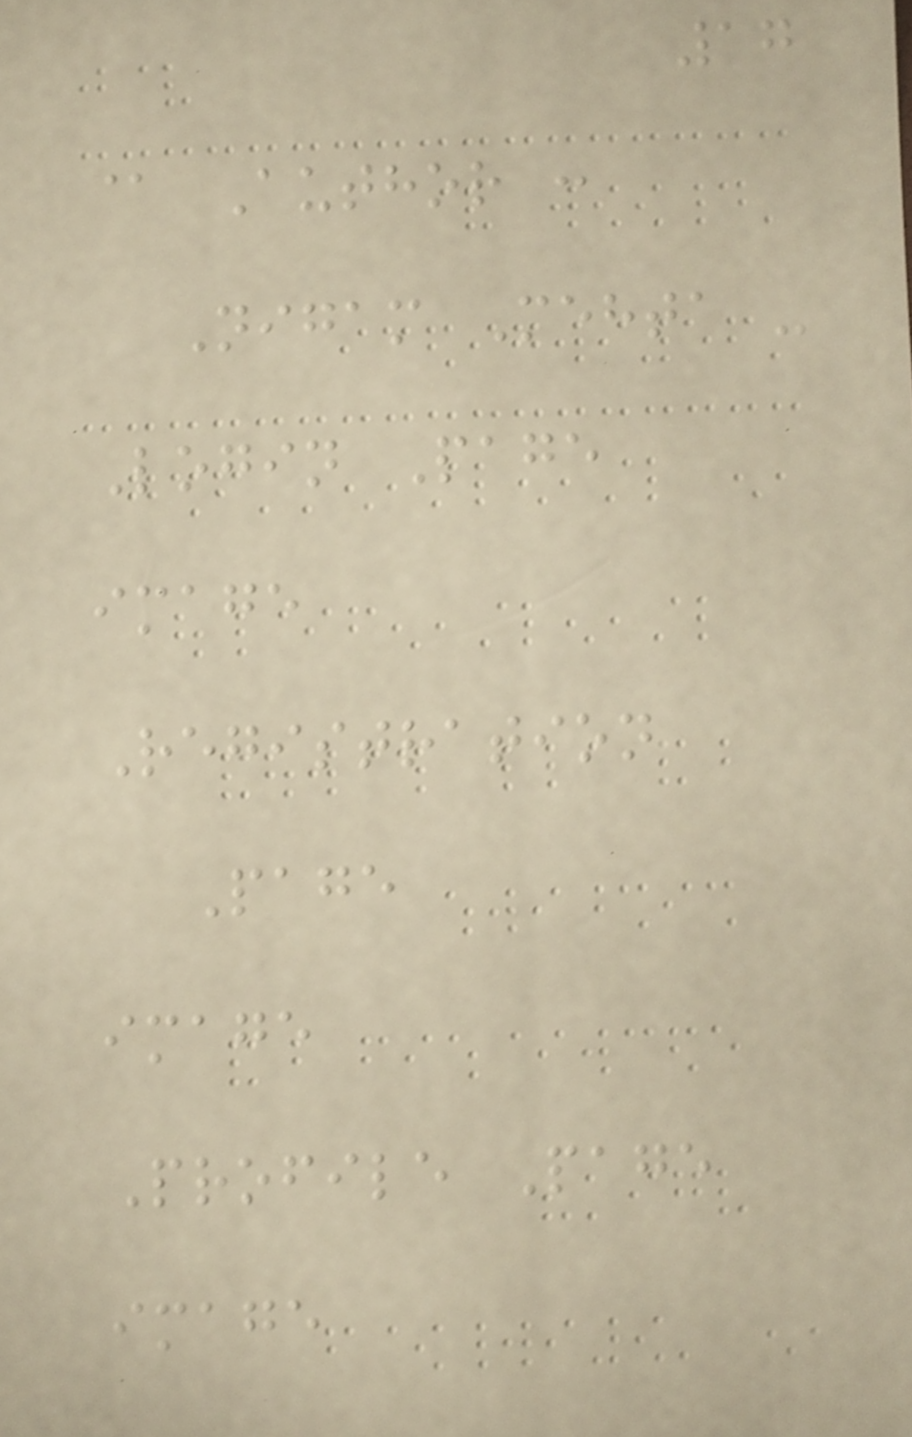17
@ Author :
Nigam Mehta -
Login Page
image
Registration
Page
image
Profile Page
image
